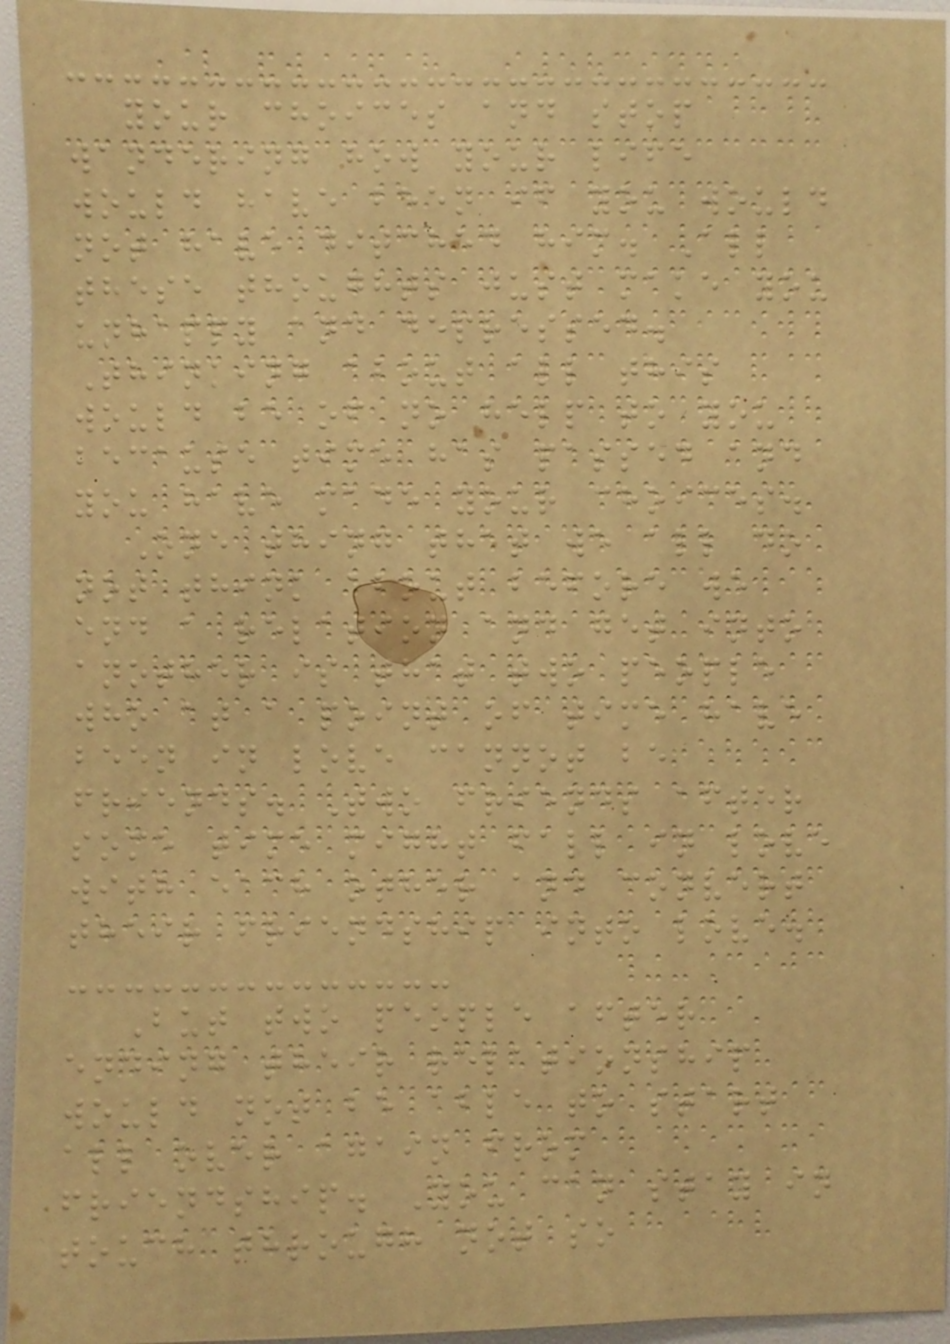your choices and stop
wandering how your life
would have been if you would
not have ditched him. All
these thoughts just make you
unhappy and depressed.
Thinking about all this
would be of no help to you
because time has passed and
you have made your choices.
One thing that we all do
not think about before we
end a relation and get into
another is that two people
who at a point of time have
been in love cannot be
friends. Two friends after
some time might fall in love
with each other and convert
their friendship into love.
But two people after
ending their relationship
would not be able to start
all over again from
friendship. You can stay in
touch through not so
